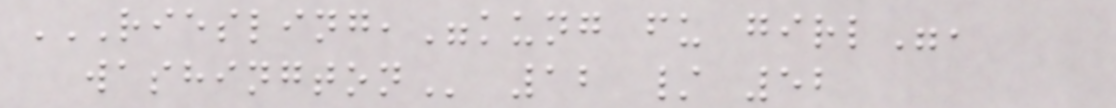RIESLING,"KUNG FU GIRL",
WASHINGTON 12 / 52
